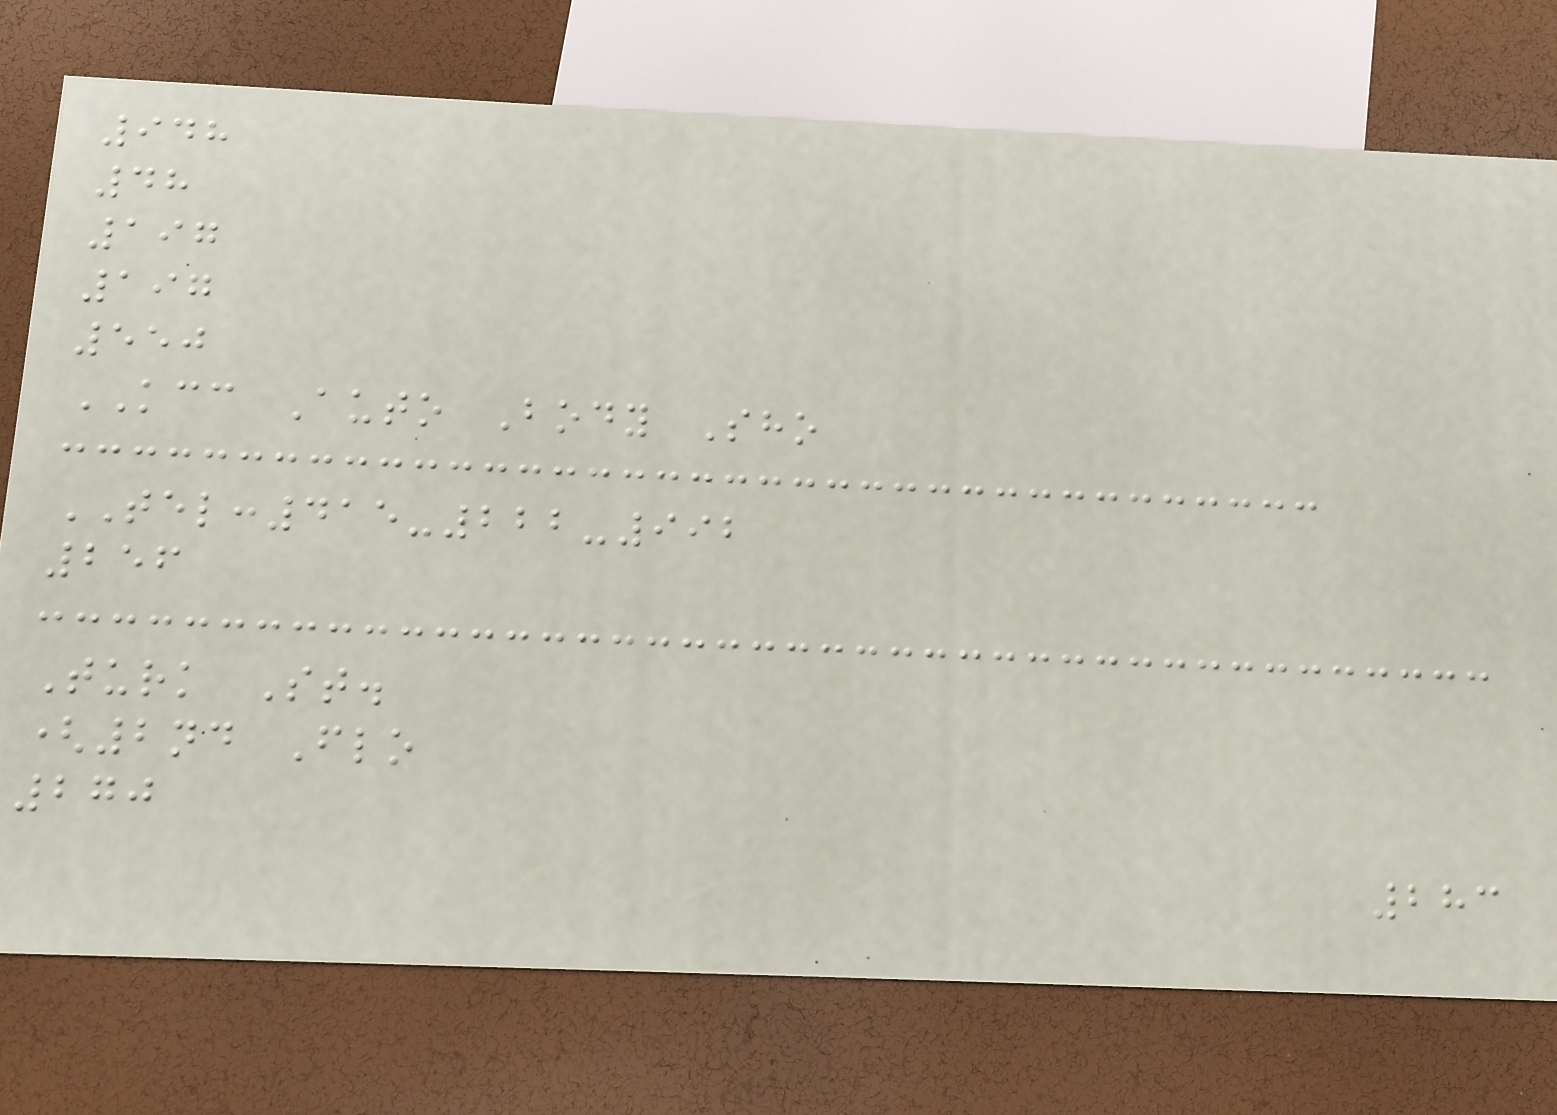948
48
197
197
550
KCC Auto Body Sho
TEL:415-222-992
256
Turk St.
(2nd Flo
270
283
